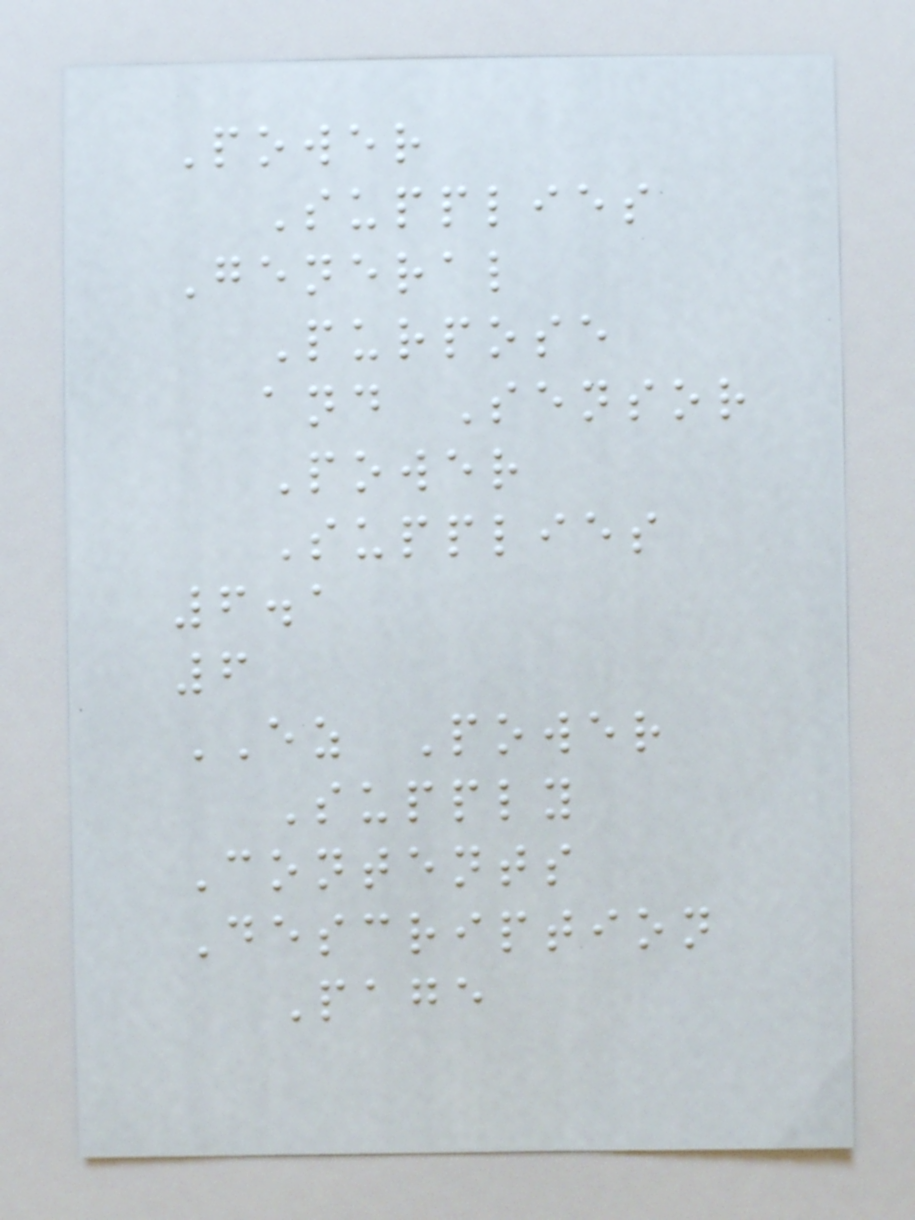Power
Supplies
General
Purpose
and Sensor
Power
Supplies
6.1
6
EZ Power
Supply
Contents
Description
Page
